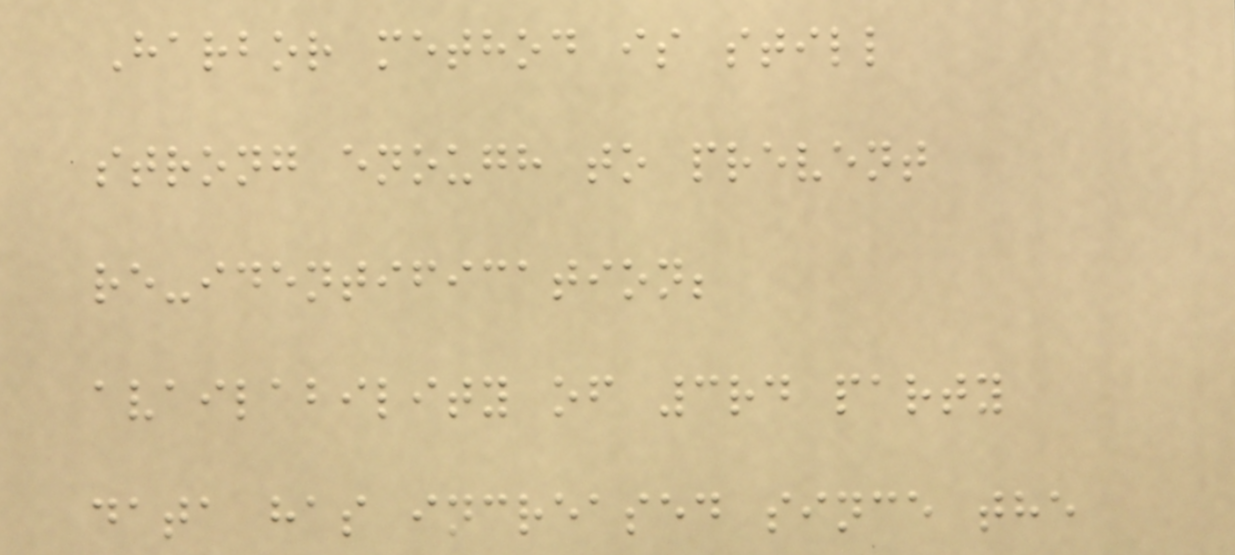Harbor method is still
strong enough to prevent
re-identification;
availability of 3rd party
data has increased since the
